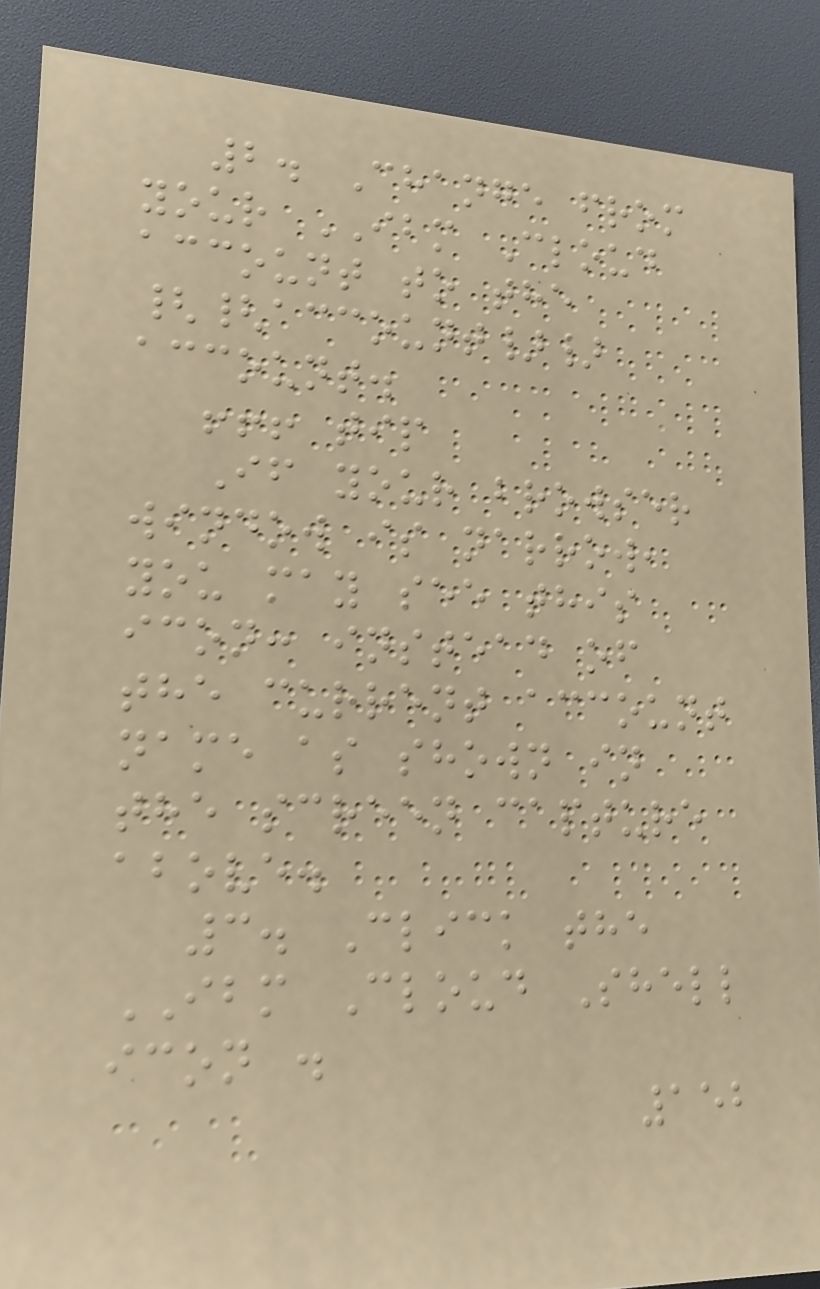2. Change from
your IBM Cloud
account to the
{{account}}
account.
!!! tip
If your browser
window is narrow,
you may see this
icon: instead of
the current account
name as shown in
the screen capture
above.
3. Click the
IBM Cloud Shell
icon .
152
